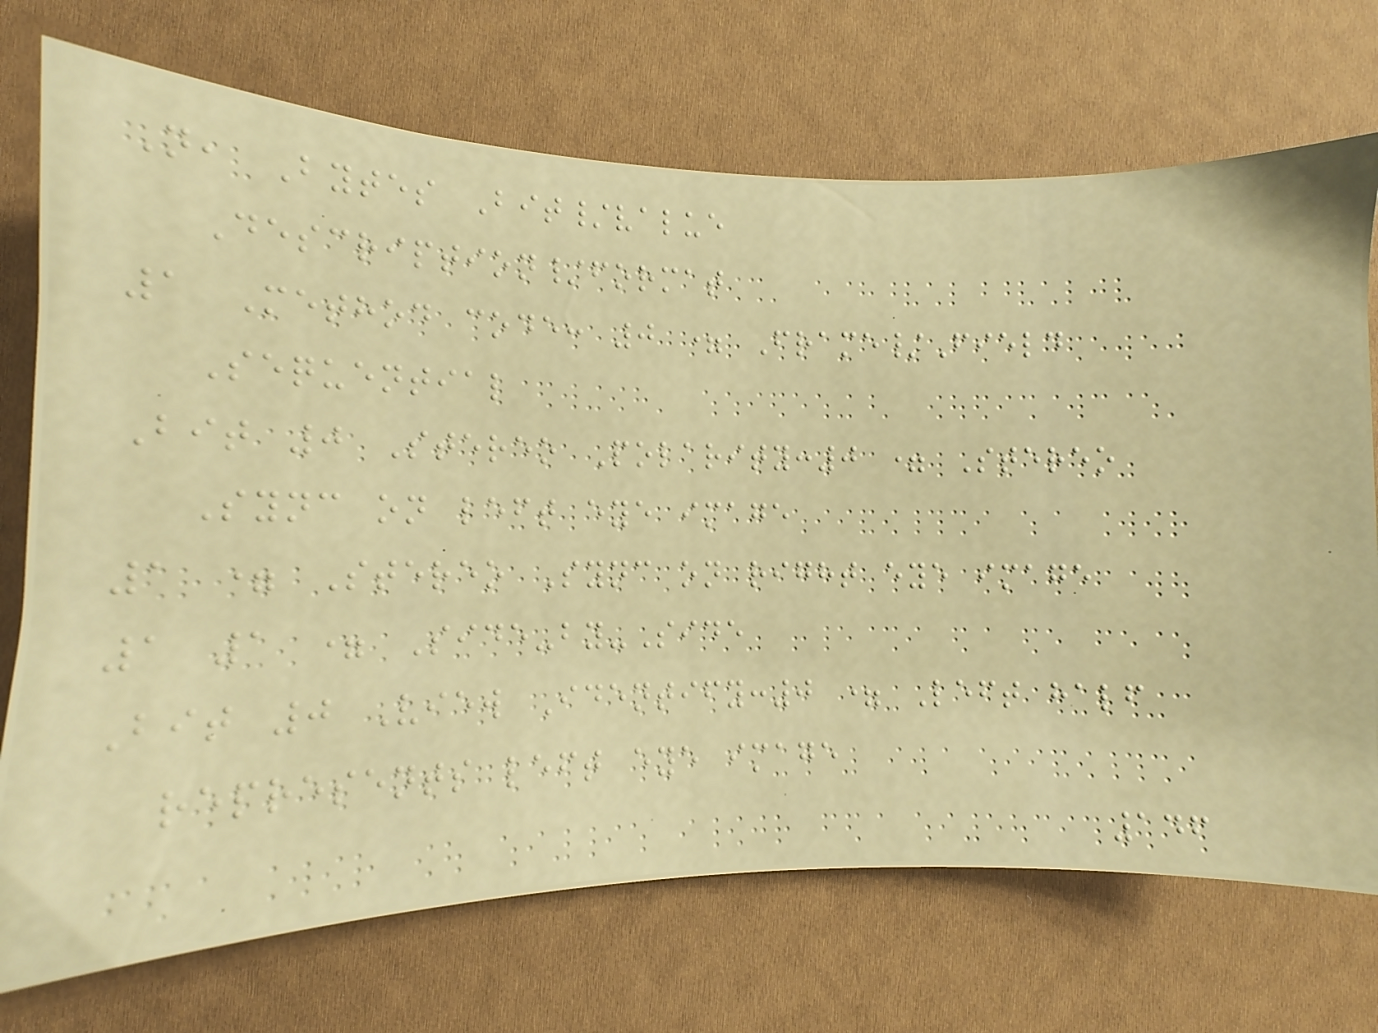N, Bytes Bit/value
Description/format
1 Method code: 0 = Frame/Field
Sequential
Bit 0 Stereo Polarity:0 = Stereo
Sync on left eye image
1 = Stereo Sync on right eye image
1 1 = Side-by-Side
Bit 0 View Identify:0 = Left half
represents left eye image
146
